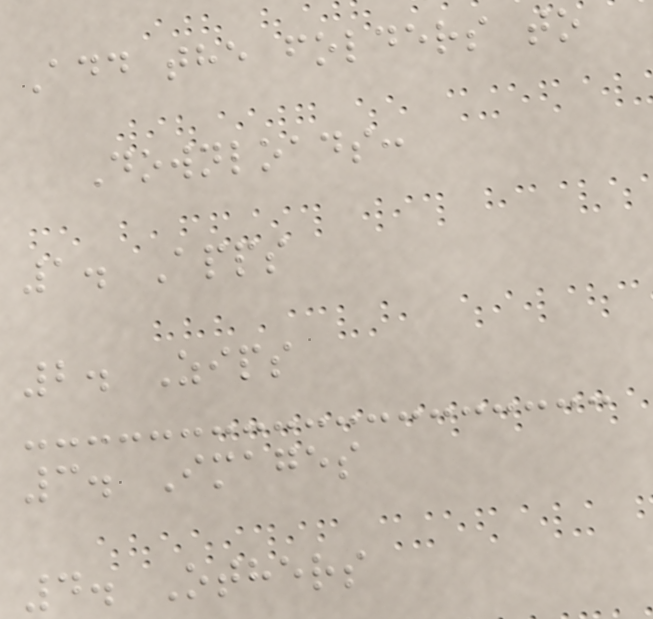Add the folders to
Downloads:
1. Apps
2. Zips
3. Images
4. Others
